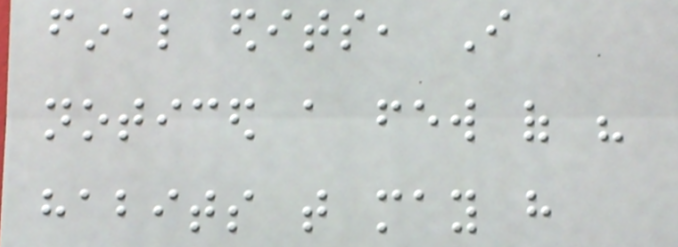final edits, I
noticed a few of his
habits that may have
